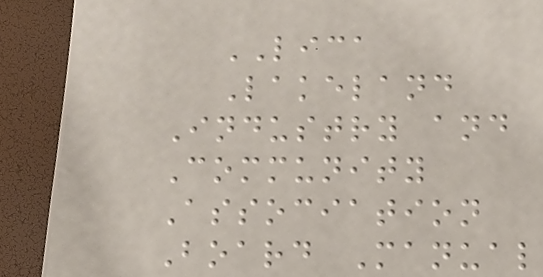LICA
Lakeland
Industry and
Community
Association
Board Manual
